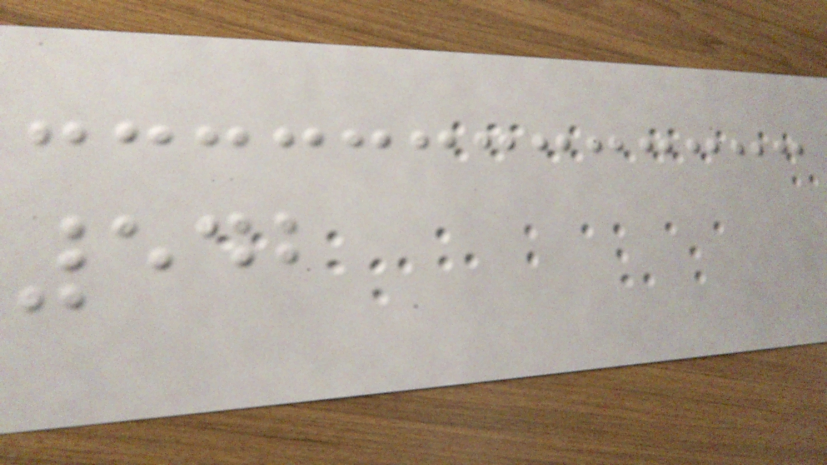542
